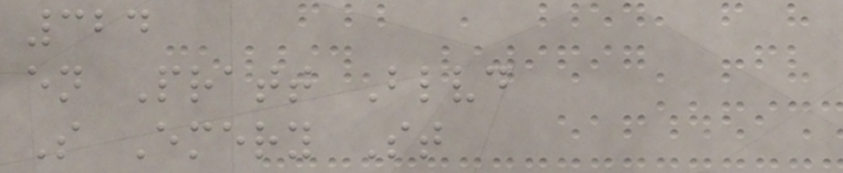324
en Pratt Blvd
S Emery St
